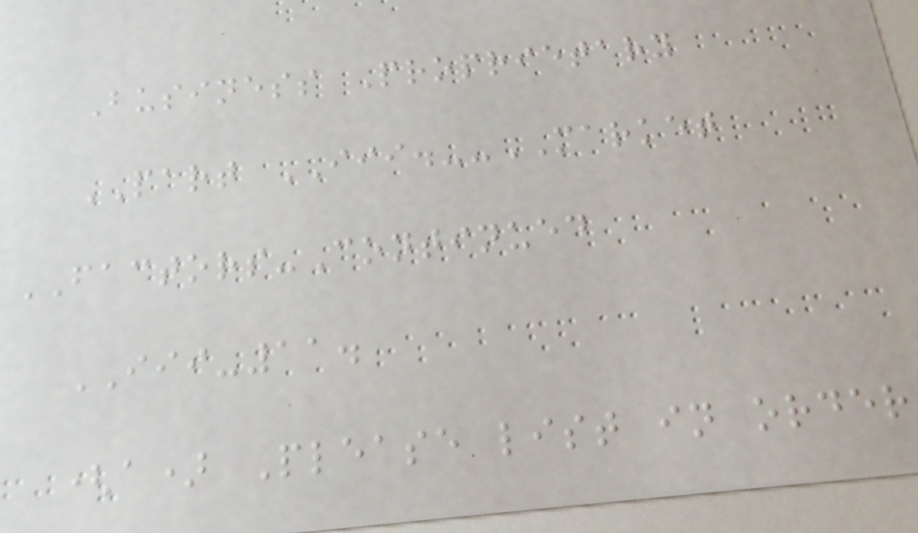Business Proprietary
PART III.--MARKET
FACTORS-Continued
III-11.
(a) Please list in order
